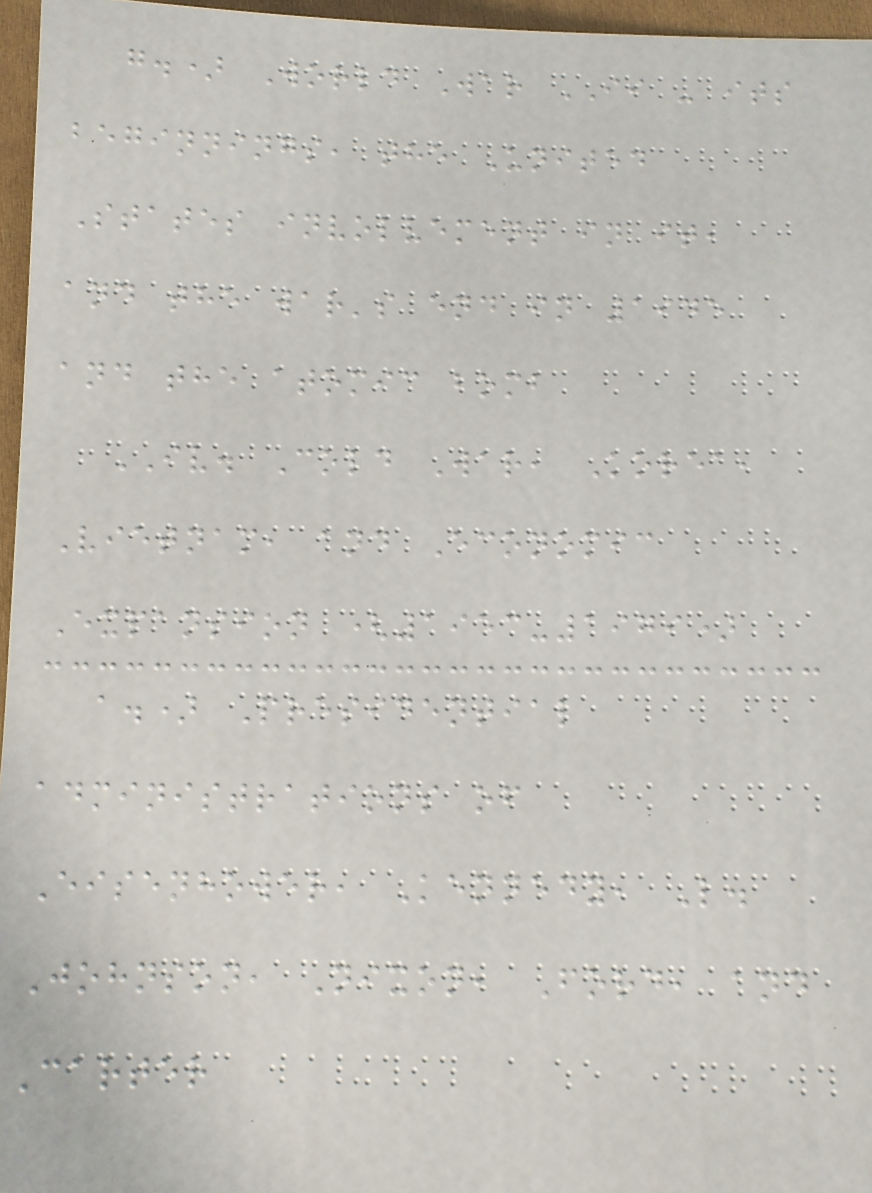g.) World War II - its
beginnings, the United
States involvement in it,
and the war's end in 1945
and the atomic bomb
IV. Cold War, Korea,
Vietnam, and Economic
Expansion (1953-1979)
a.) Presidential
administrations of
Eisenhower, Kennedy, L.
Johnson, Nixon, Ford, and
Carter
